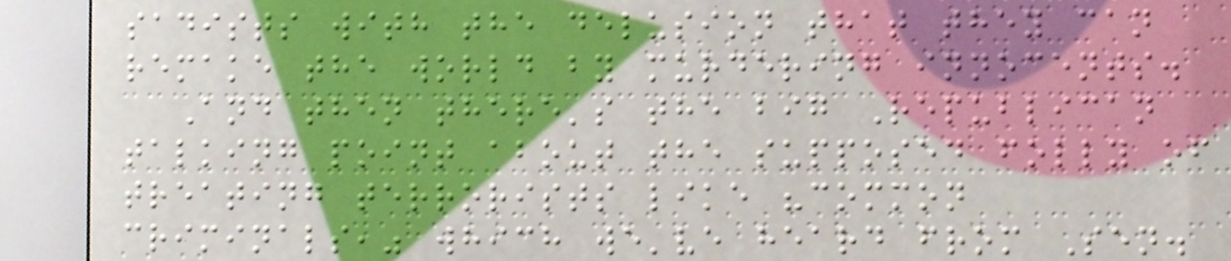sadists with the delusion that they can
remake the world by murdering innocents.
And then there's the big Republican
talking point about the supposed folly of
treating terrorists like "common
criminals," which we've heard from Sen.
